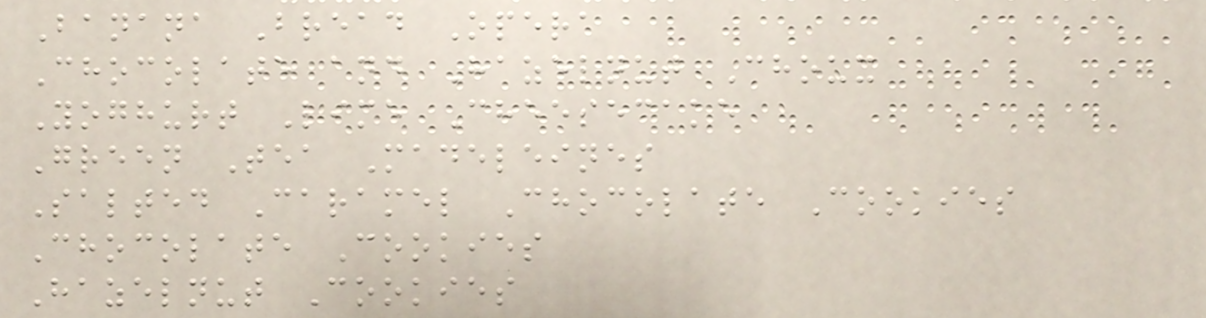Banana Bread Opera
Chocolate and Hazelnut Choux
Yoghurt Lime Cheesecake
Green Tea Madeleines
Salted Caramel Chocolate Cookies
Chocolate Cookies
Hazelnut Cookies
